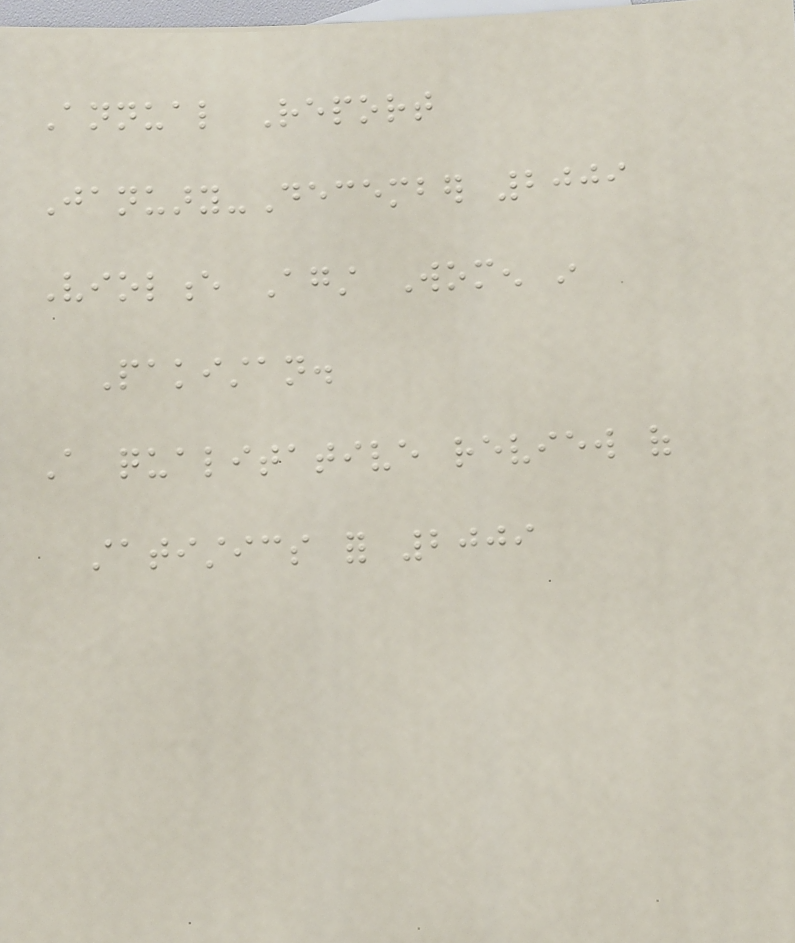Annual Report
January-December 2009
Violence Against Women in
Pakistan.
A qualitative review of
statistics for 2009
